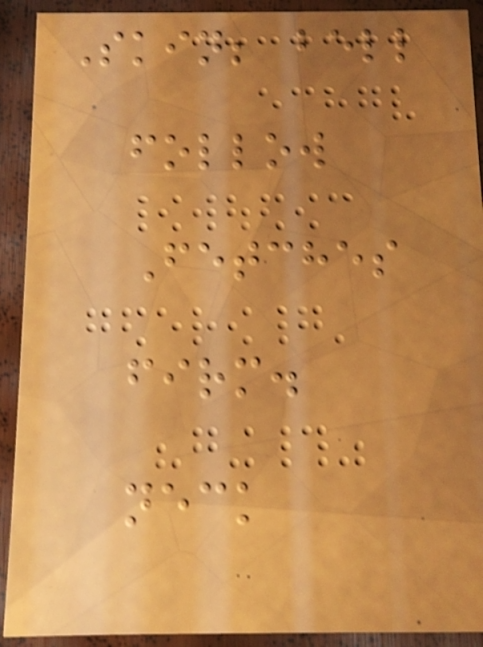Skin; bell
follow
Fetches
firm.
neck
